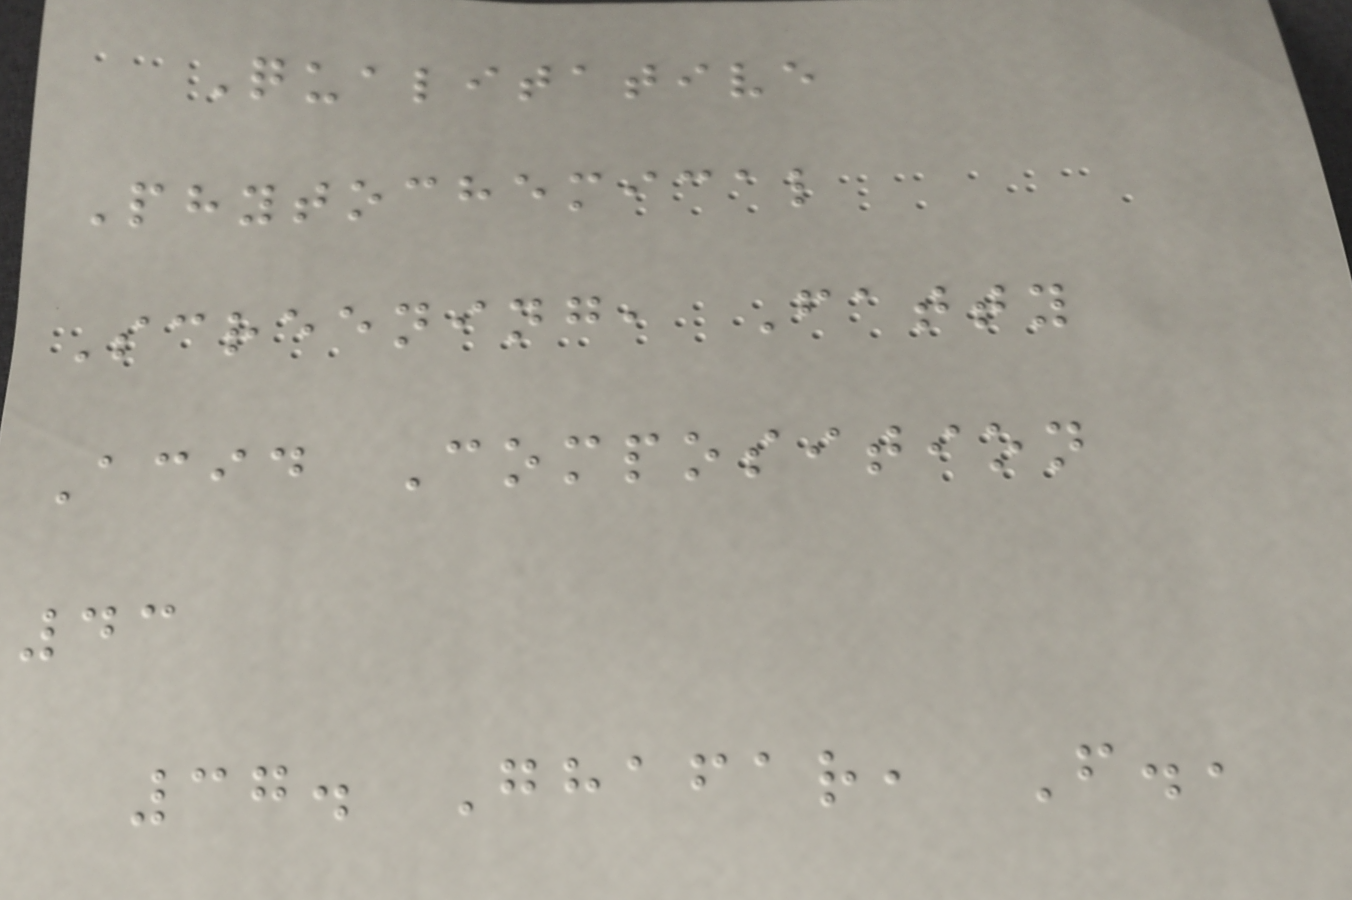Qualitative
Phytochemical
Screening, Fatty
Acid Composition
43
37. Ghafar, F.,
